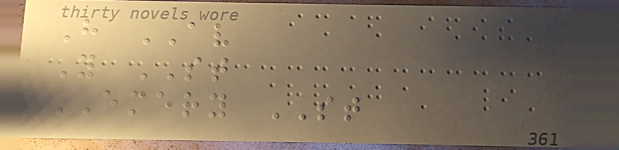H AV
Y ST
EMERY ST
